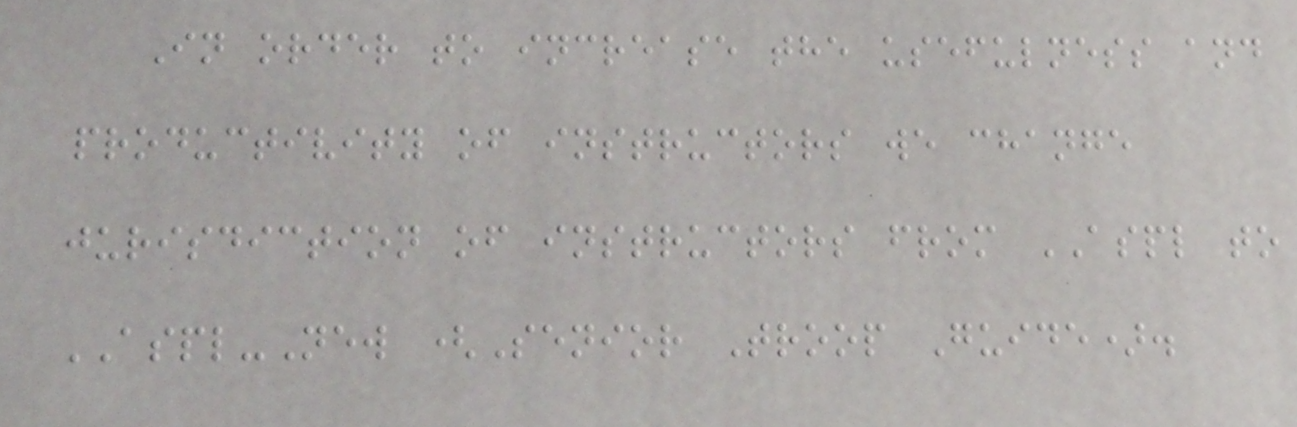In order to increase the usefulness and
productivity of instructors we change
jurisdiction of instructors from ASPL to
ASPL-New (Senior Troop Guide).
